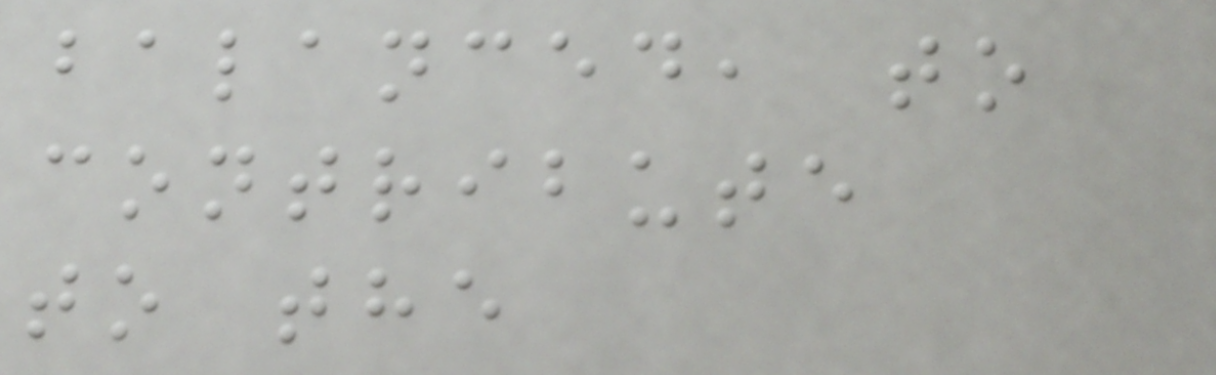balanced, to
contribute
to the
